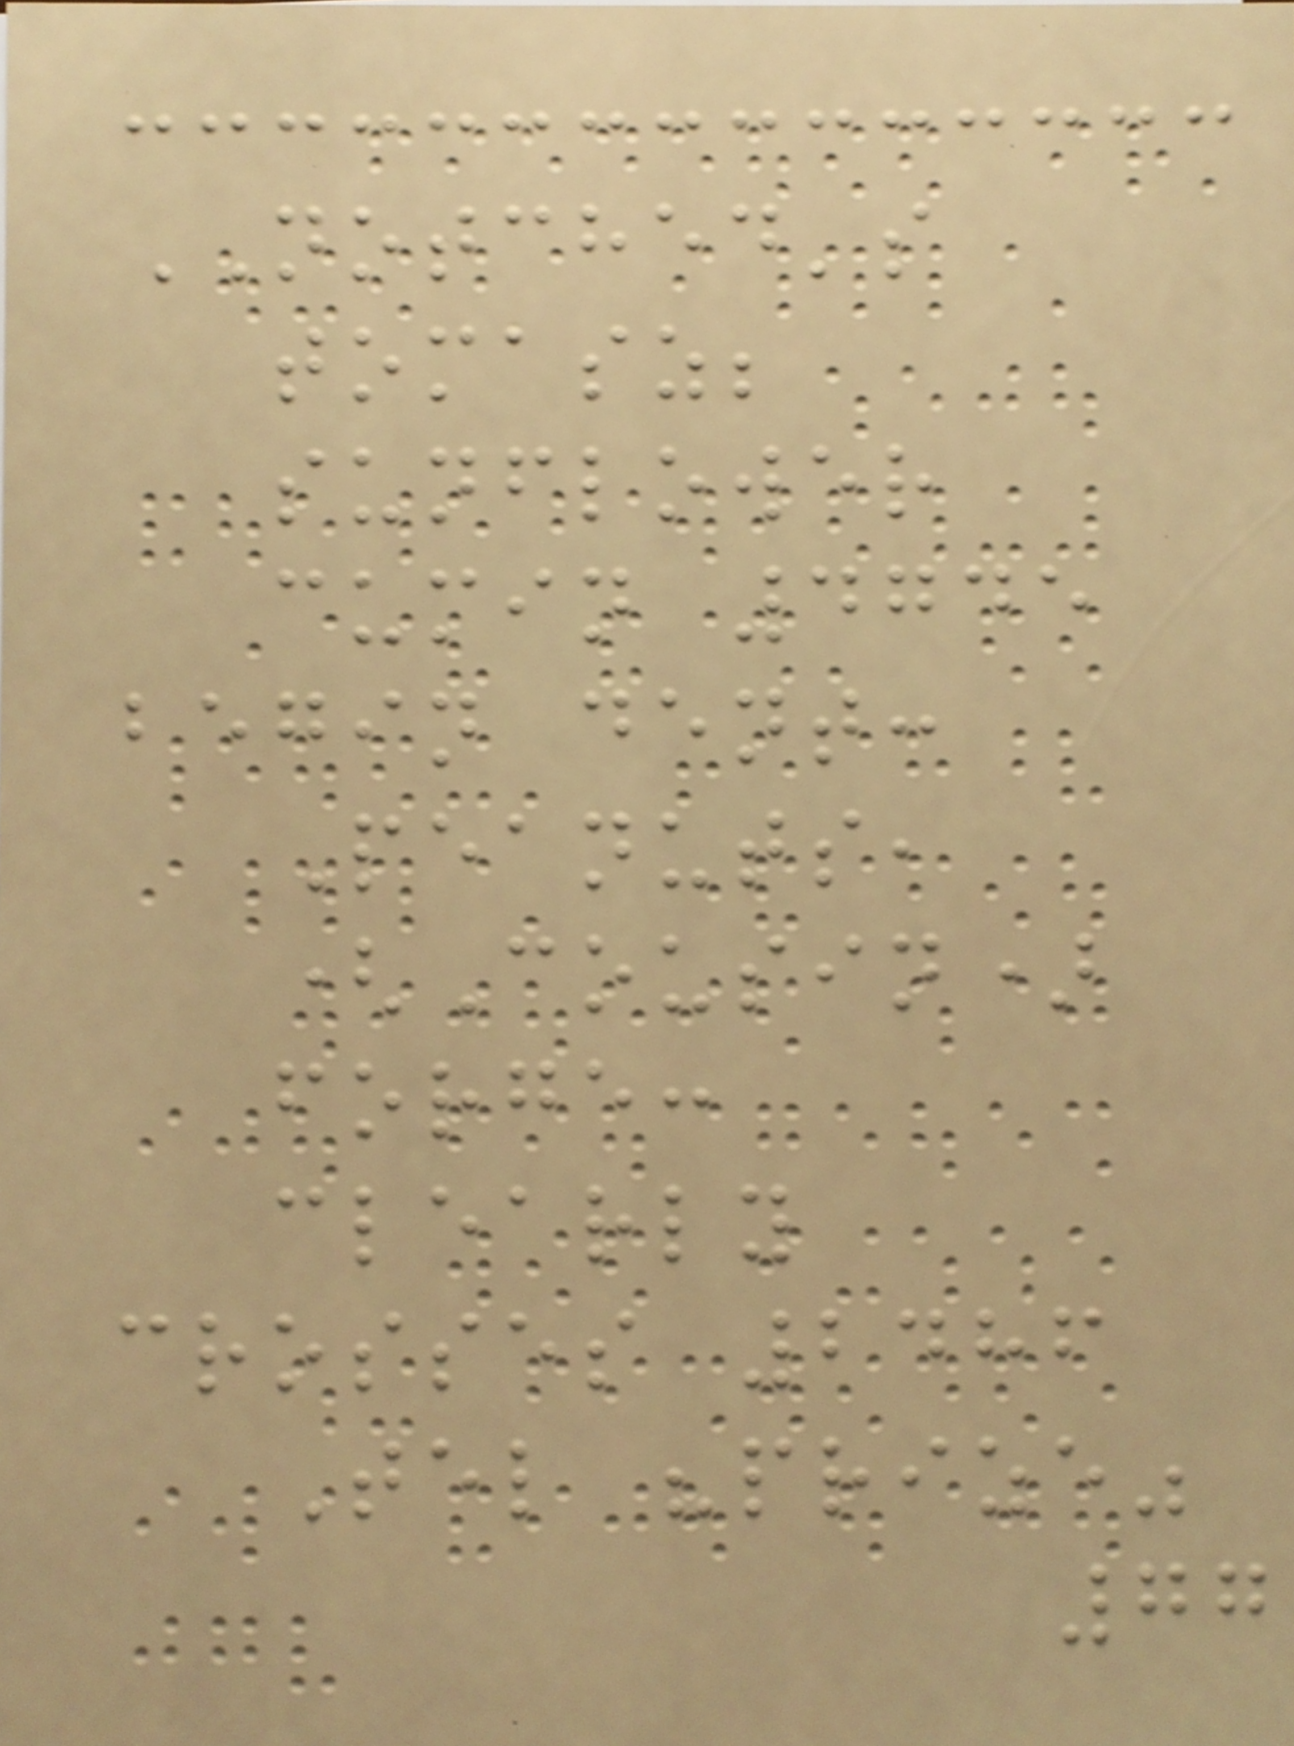NOTCHED's
tomasz;
sunflower
cumin 4745
begin dent:
Peanuts,
(Cousin)
forge:
clearly
crosses 2486
Tel "prize"
77
